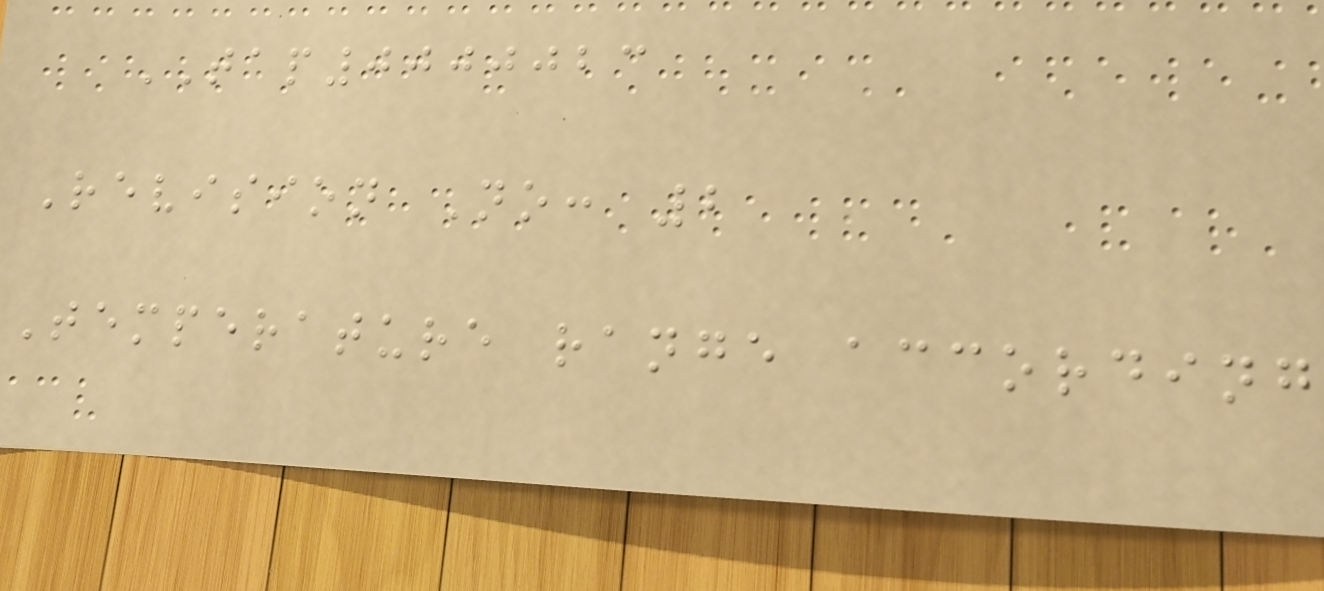TAP0000023
Revision No: 2
Temperature range according
